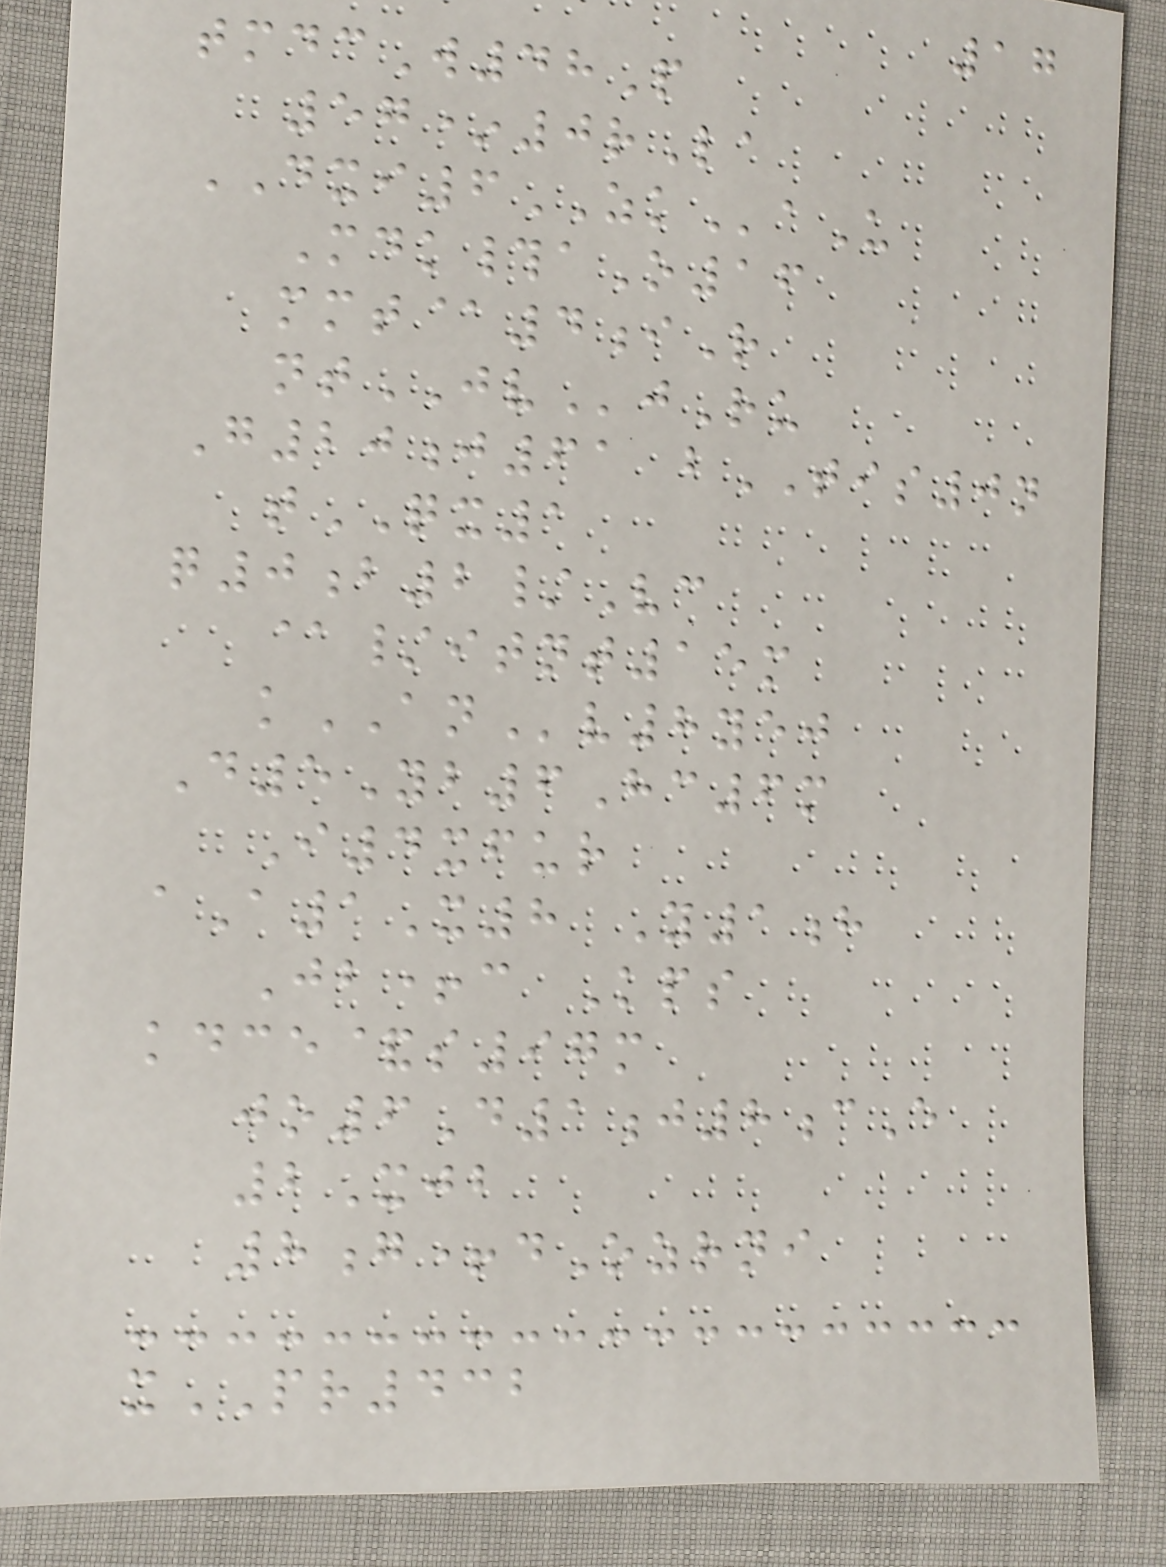17
tmdcW48P
57*0rLa
DXI6ZKaU
Mdk#aO16
mmt@4iR
ntJVjRu
G20j61 bTIS0n
tQX1
q0b2/Vc
@/itnt15m
kANv8yej
D5Yb6Hc6m
I4xfur
aA1X8 Y1h
Jb+c Kps
kdce&s97m
jo6D1j8cE
2Xjb
8g+dOzrni
xPR432
